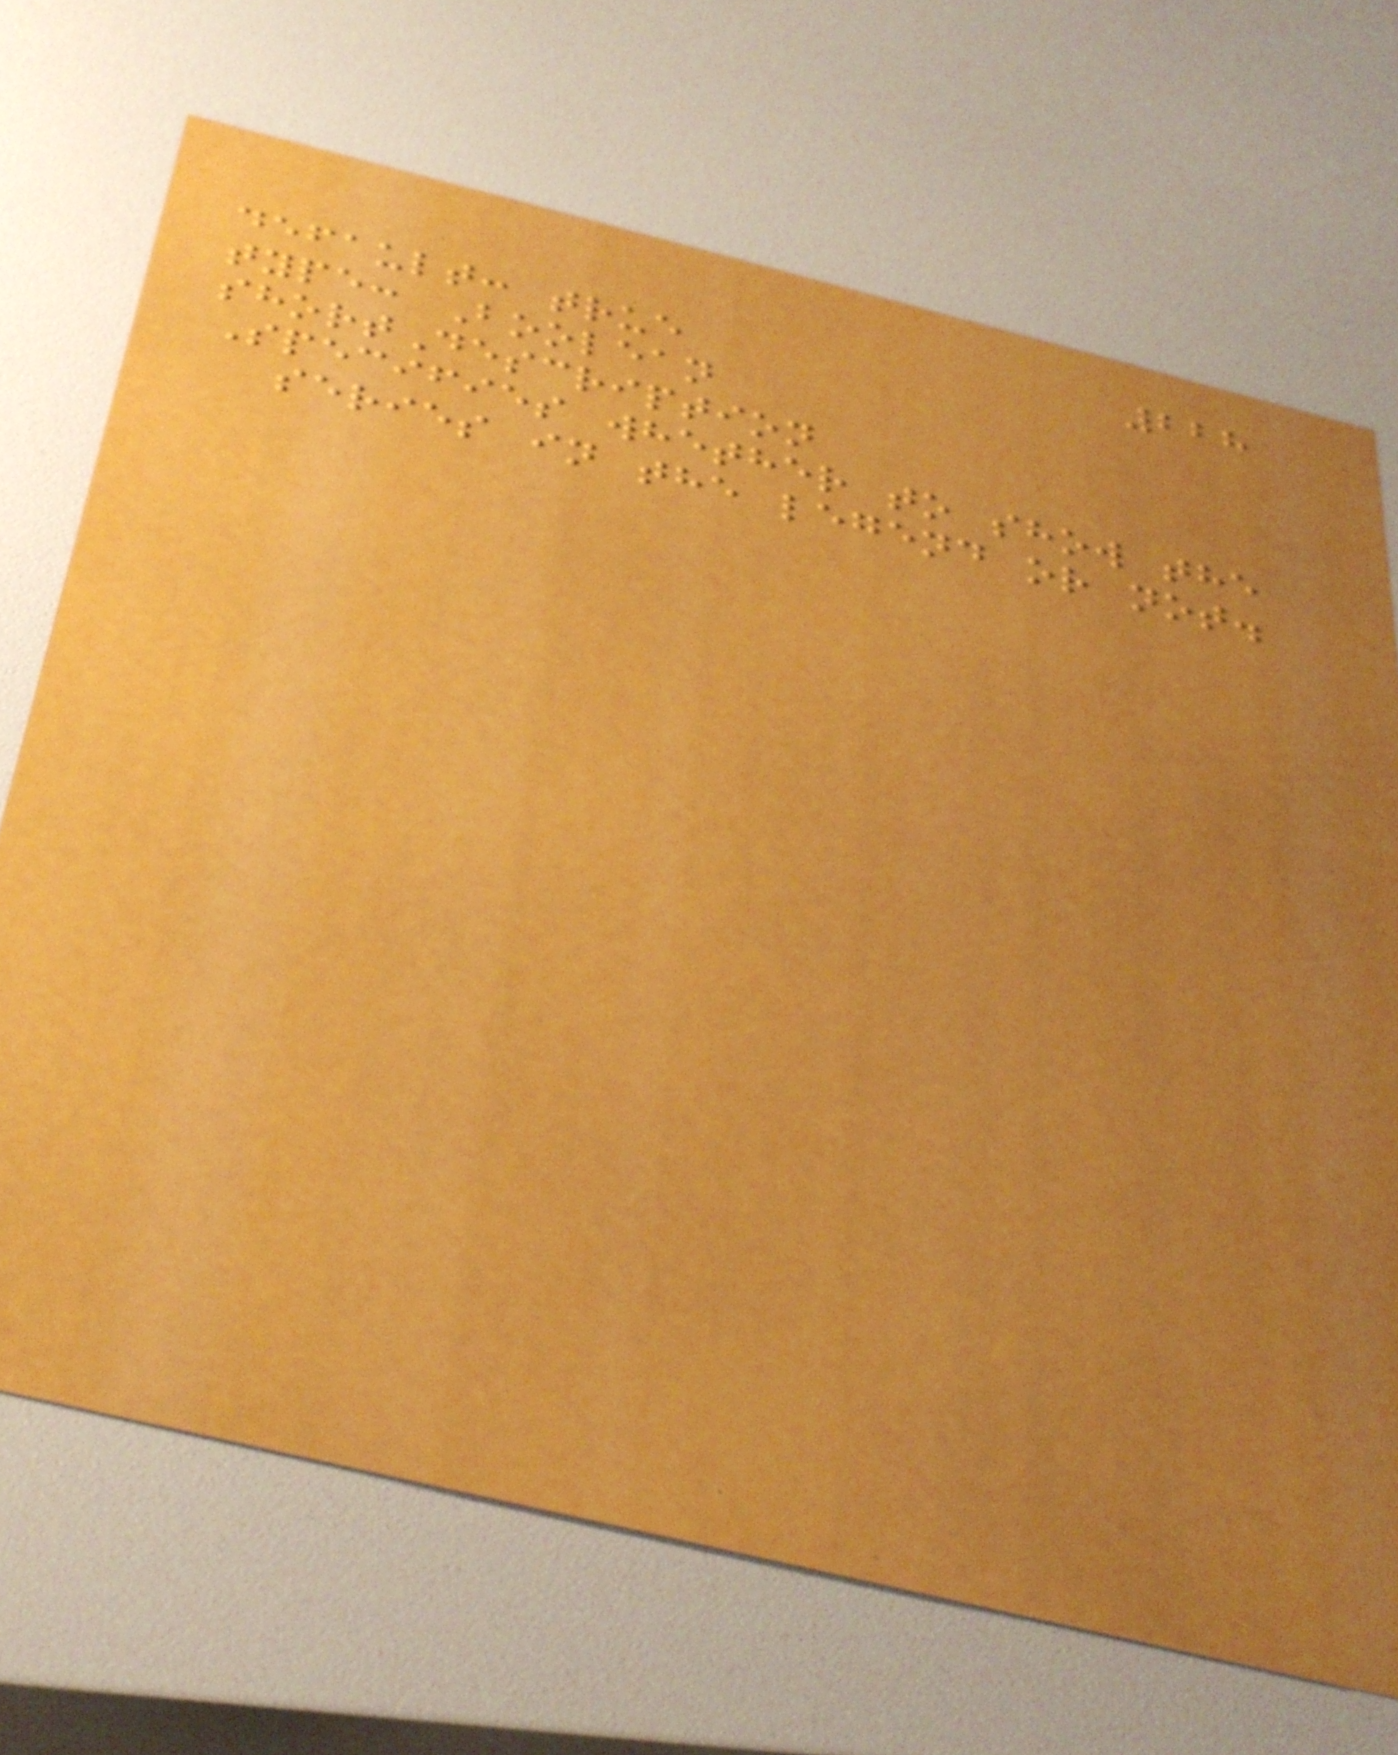228
default: true
type: Boolean
shortDescription
Specifies whether to show the
series in the legend or not.
